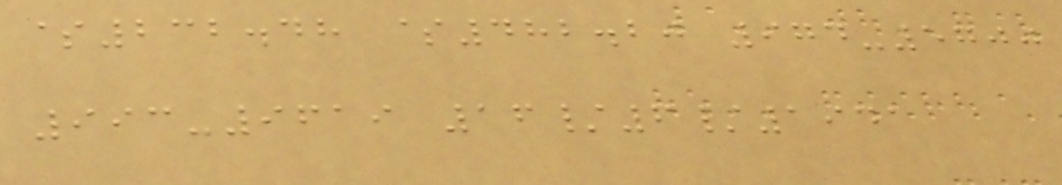$232.48 $482.20 974-5700
993-9619 16/6/1941
